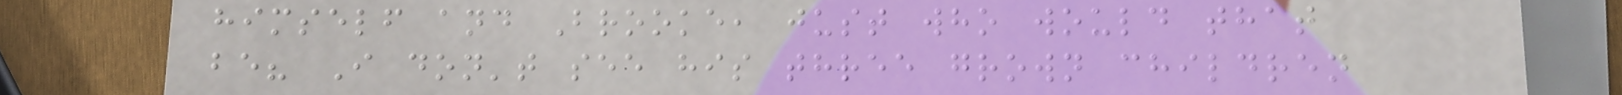himself and Brooke, just who would that
be? I don't see his three grown children
